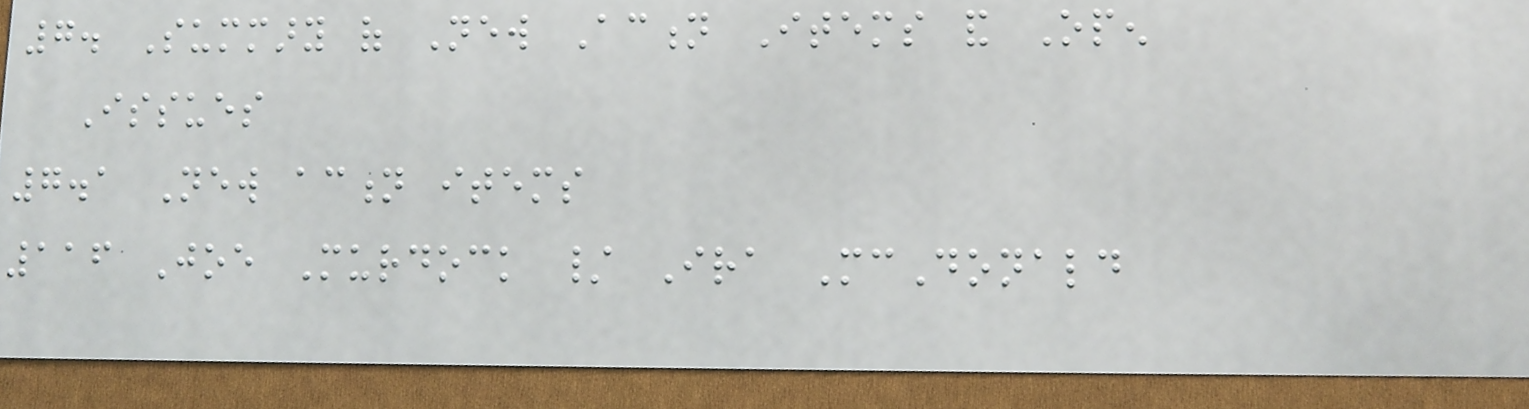7. Summary of New Action Items and Open
Issues
7.1 New action items
116 Joe Murdock / Ira McDonald
